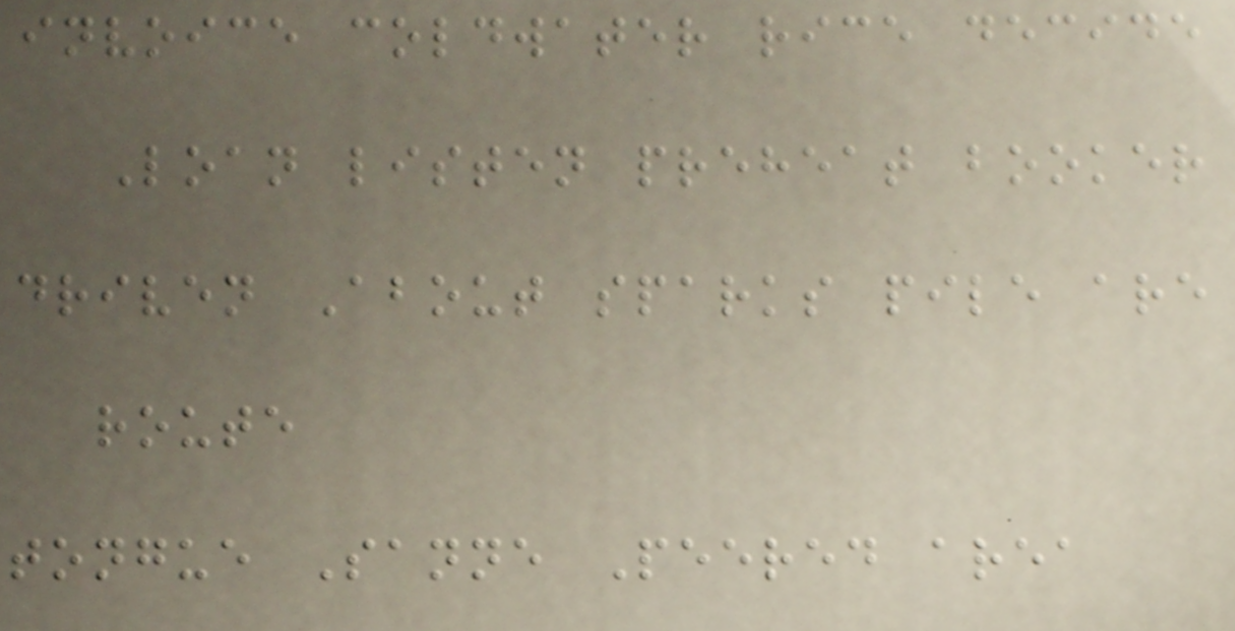invoice coldwater rice decide
Loan listen preheat booker
driven About sparks pile are
route
tongue Sanne Peered area
